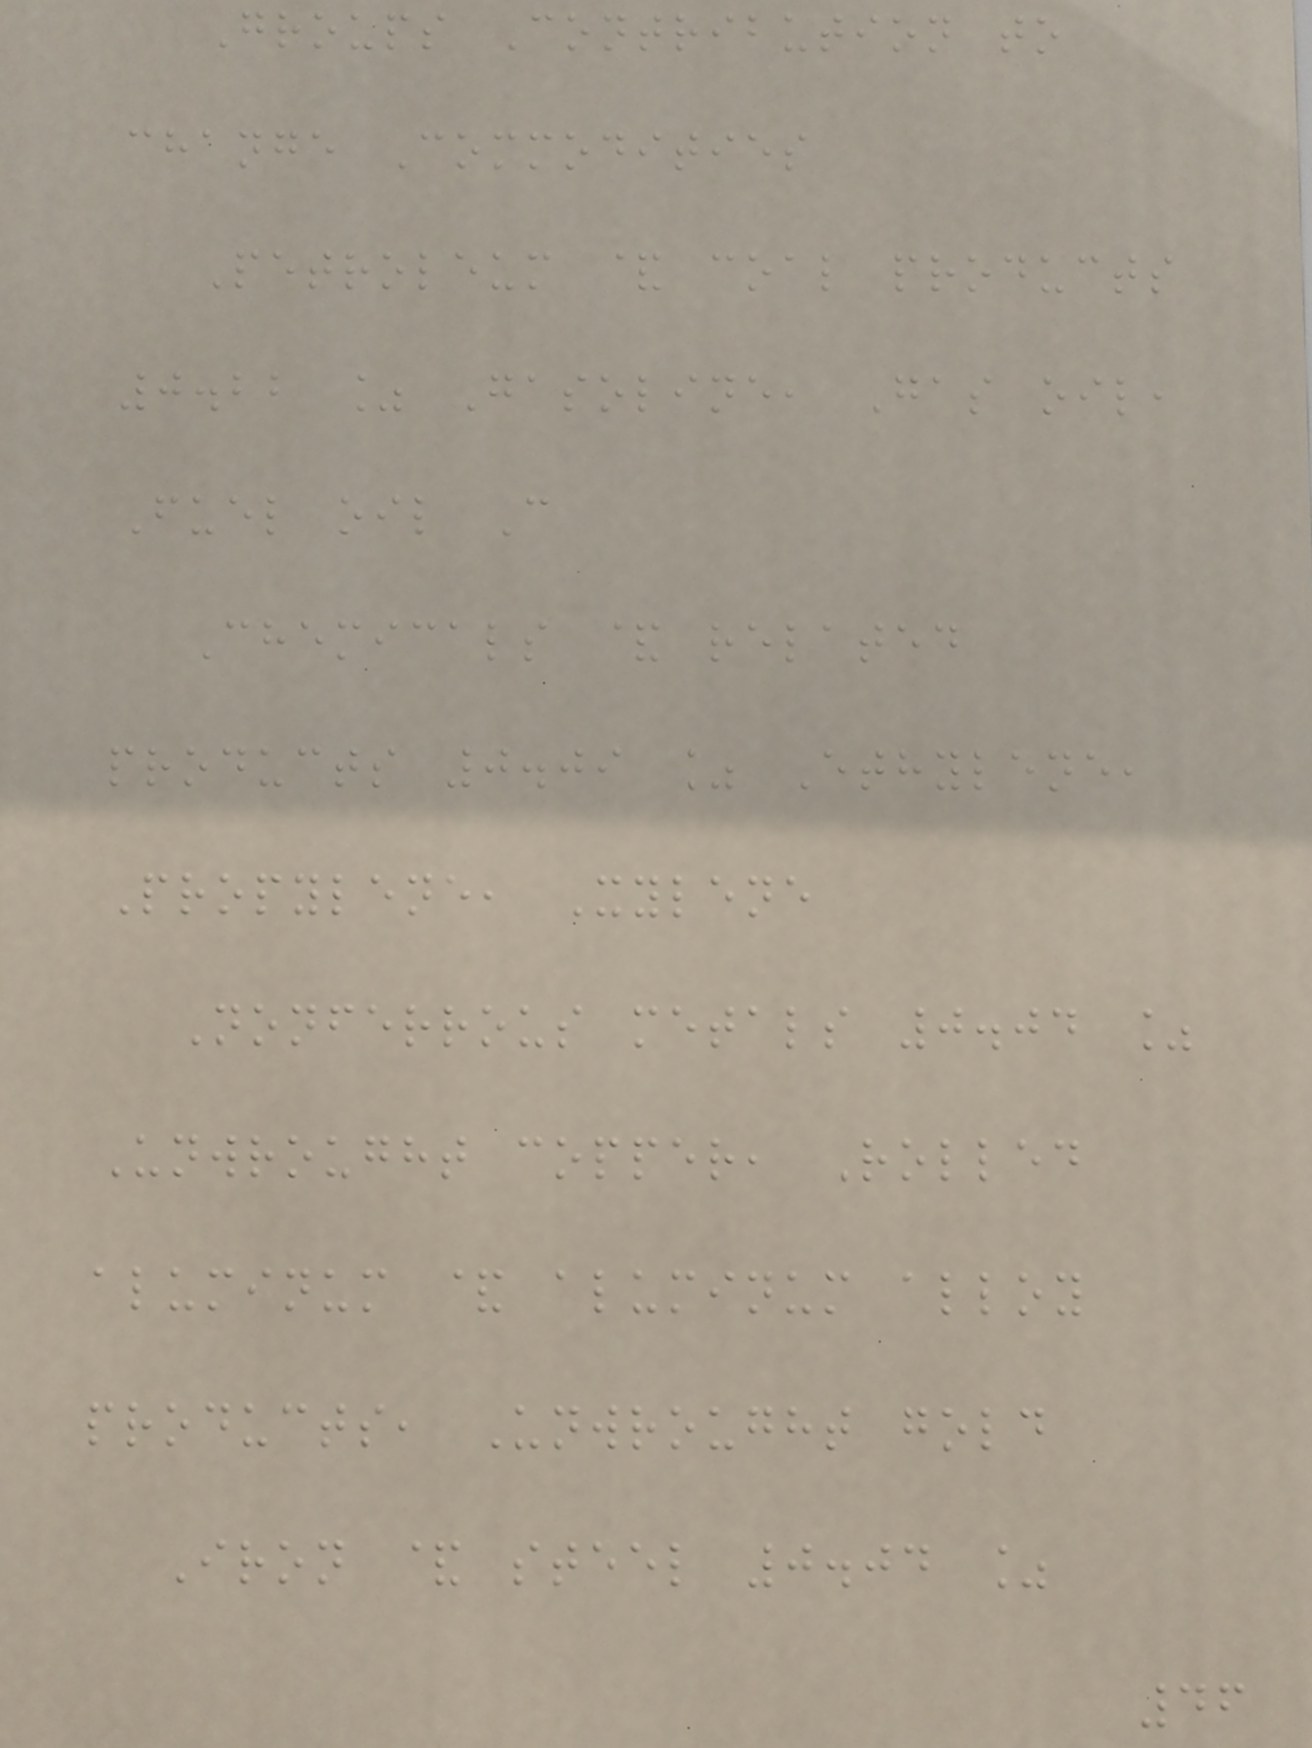Groups Contribution to
change Commodities
Petroleum & coal products
0.22 % Gasoline, Gas oil,
Fuel oil C
Chemicals & related
products 0.09 % Ethylene,
Propylene, Xylene
Nonferrous metals 0.04 %
Unwrought copper, Rolled
aluminum & aluminum alloy
products, Unwrought gold
Iron & steel 0.04 %
46
